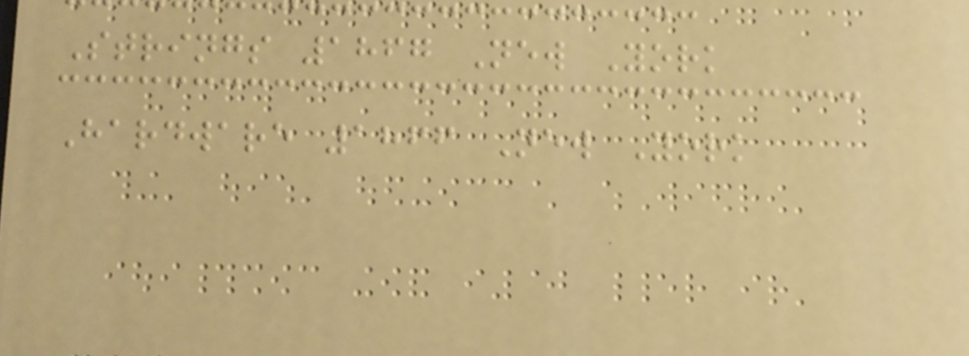Strings 1867 New York
Hardware 1866 New York
